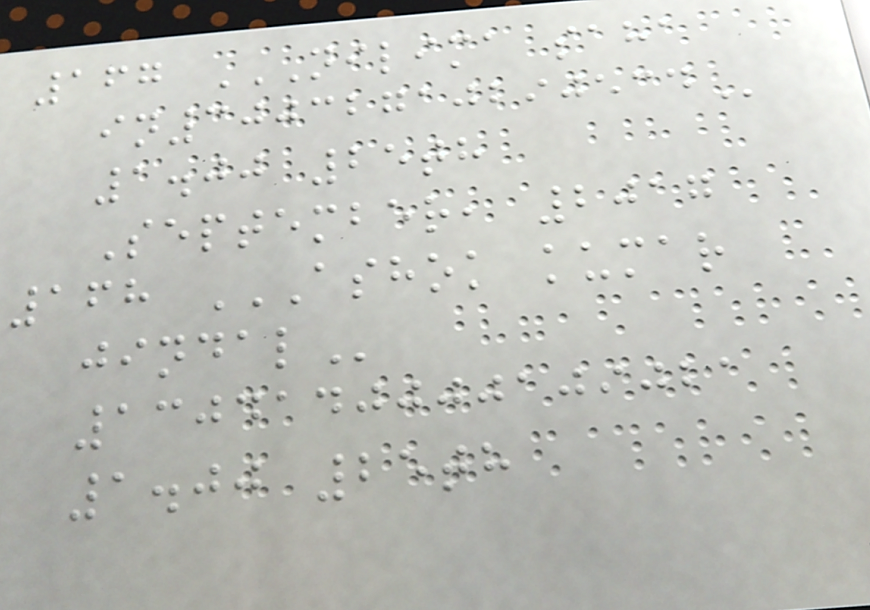167 NILIMA SAHA
IN30032710290534
1.00 25th
September, 2017
168 ASHOK KUMAR
JINDAL
1304140000109021
1.00 25th
